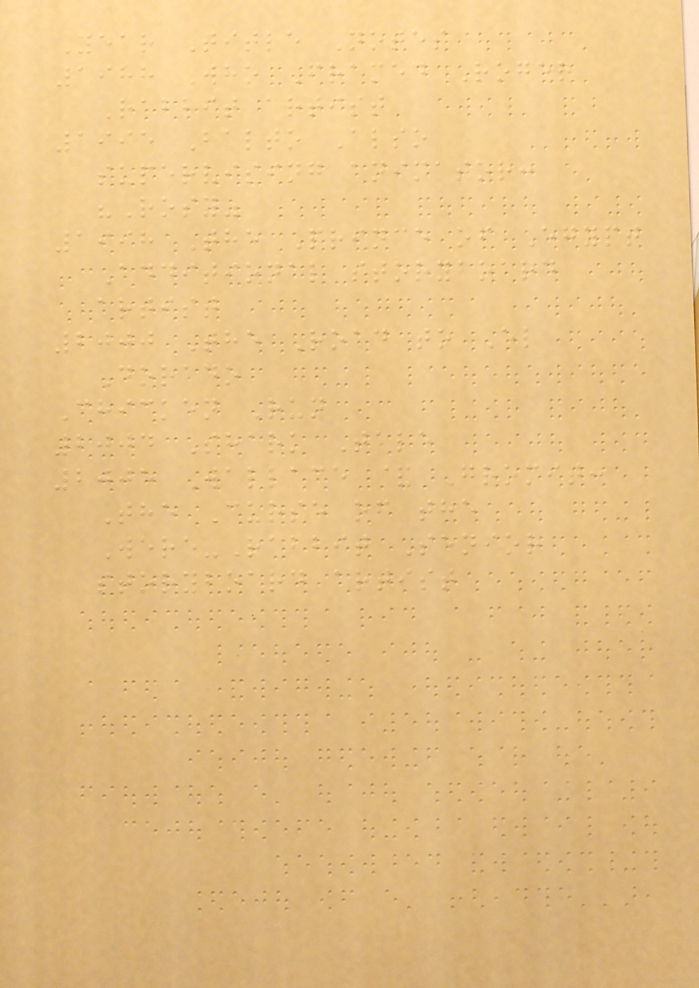Year Title Notes
1988 Who Framed Roger
Rabbit artist
1995 Balto Also
supervising animator:
"Rosy"
1998 The Prince of Egypt
Additional storyboard
artist
2000 The Road to El
Dorado
Chicken Run
2004 Shark Tale
2005 Wallace & Gromit:
The Curse of the
Were-Rabbit Senior
storyboard artist
